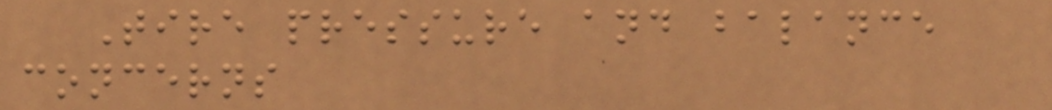Tire pressure and balance
concerns
